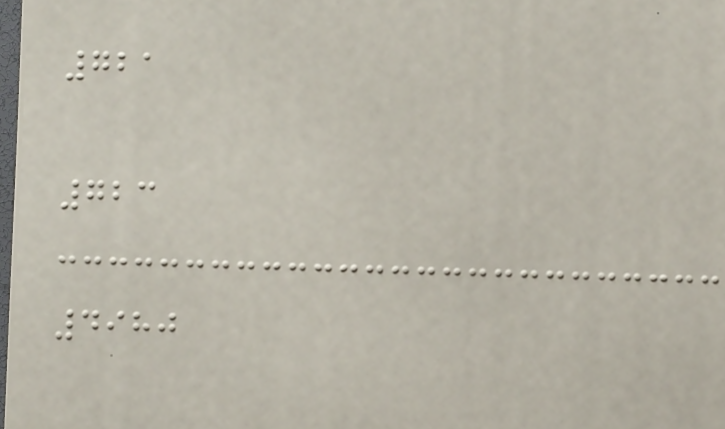721
723
4980
